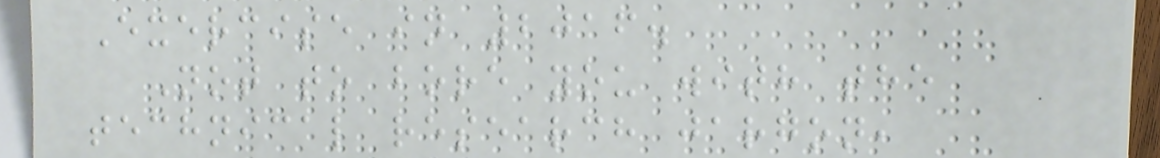Exercise in 2016.
Not to bore you with the
technical research jargon,
